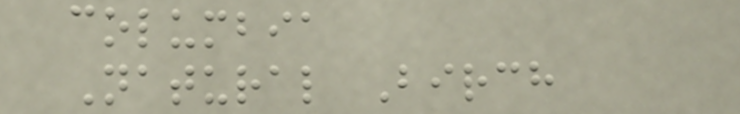columbia
Natural Birch
